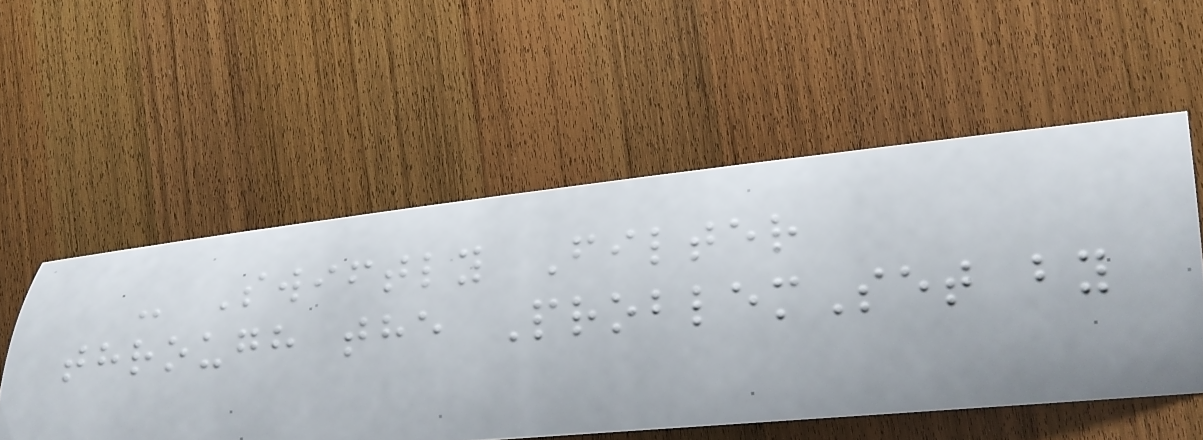- Swiftly Filter
through the ProblemSet by
